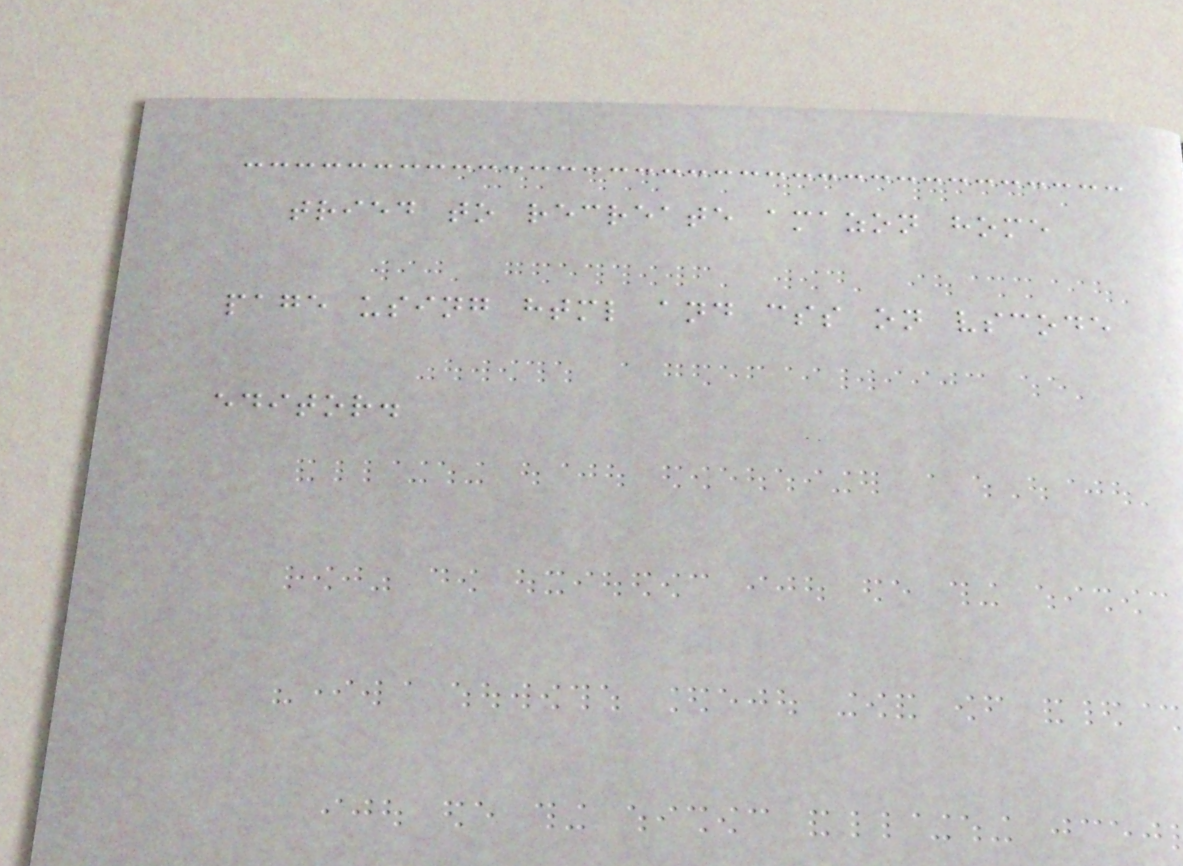tried to recreate amazon home
page using html and css on vscode
editor.
